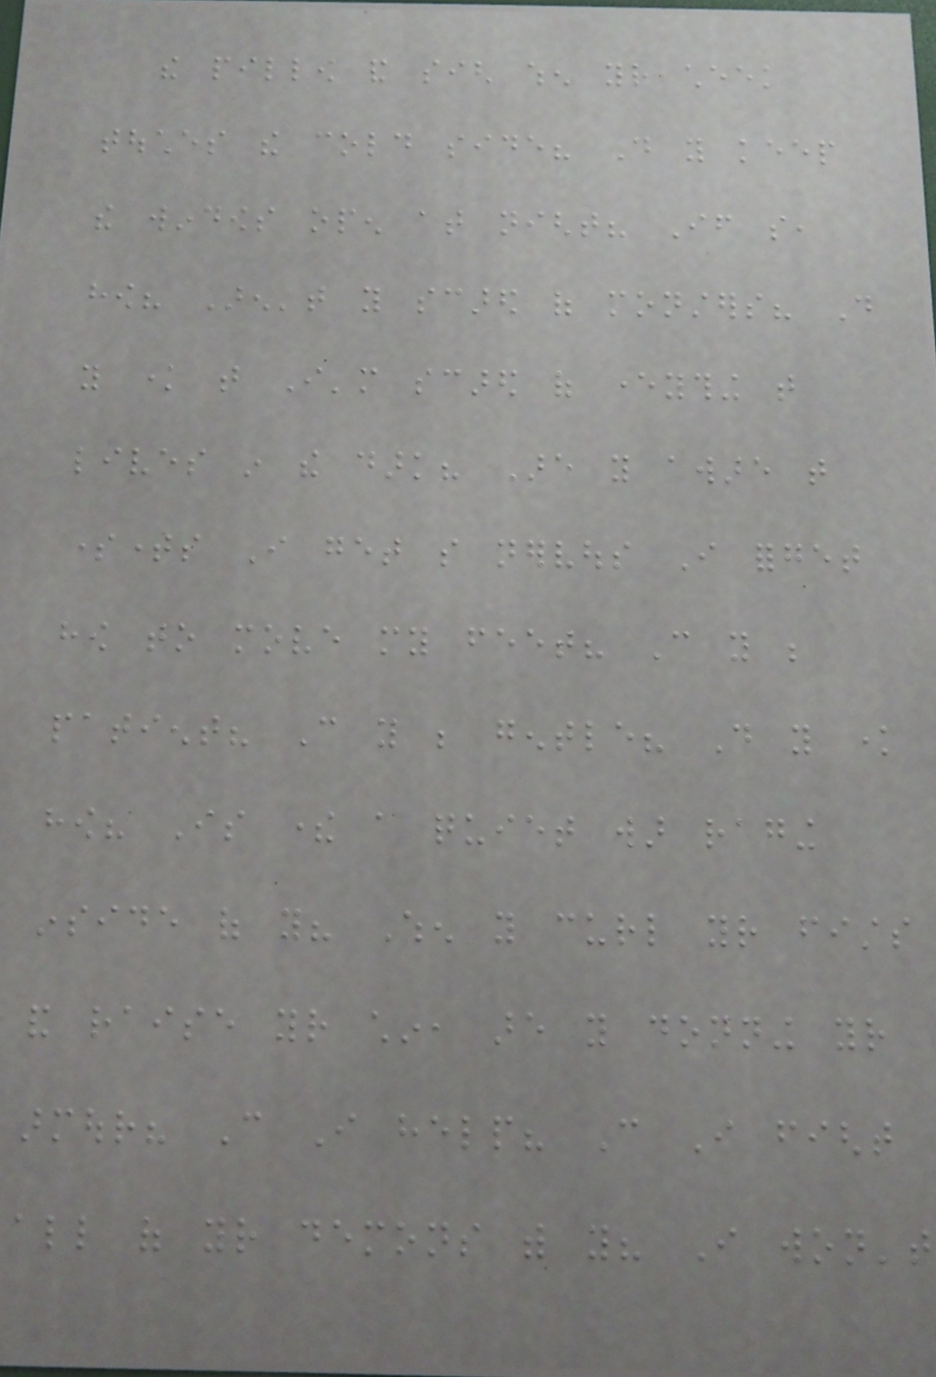the pillow and sigh when your cheek
touches the cold side? Do you keep
the windows open at night? If so,
how? Aren't you scared of monsters? Do
you know that I'm scared of everything that
lives in the dark? Are you aware that
sometimes I get so nervous I forget
how to move my feet? Can you be
patient? Can you be gentle? Do you know
how? Is there a quiet war raging
inside of you? When you curl your fists
and raise your chin, are you donning your
armour? Can I help? Can I fight
all of your demons with you? I won't
